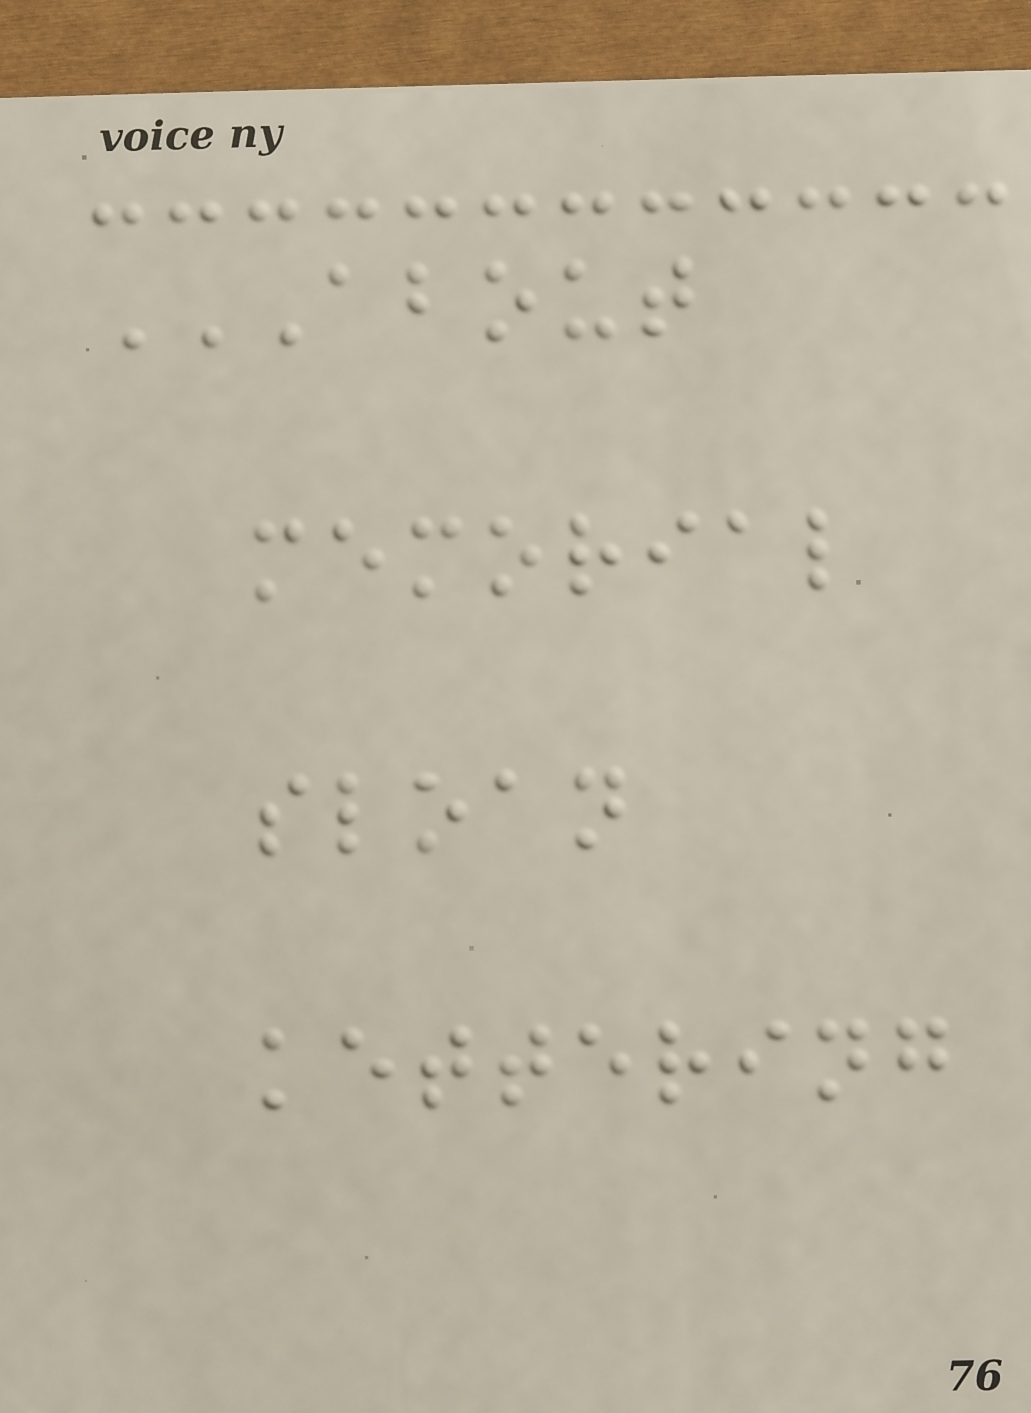ABOUT
MEMORIAL
SLOAN
KETTERING
